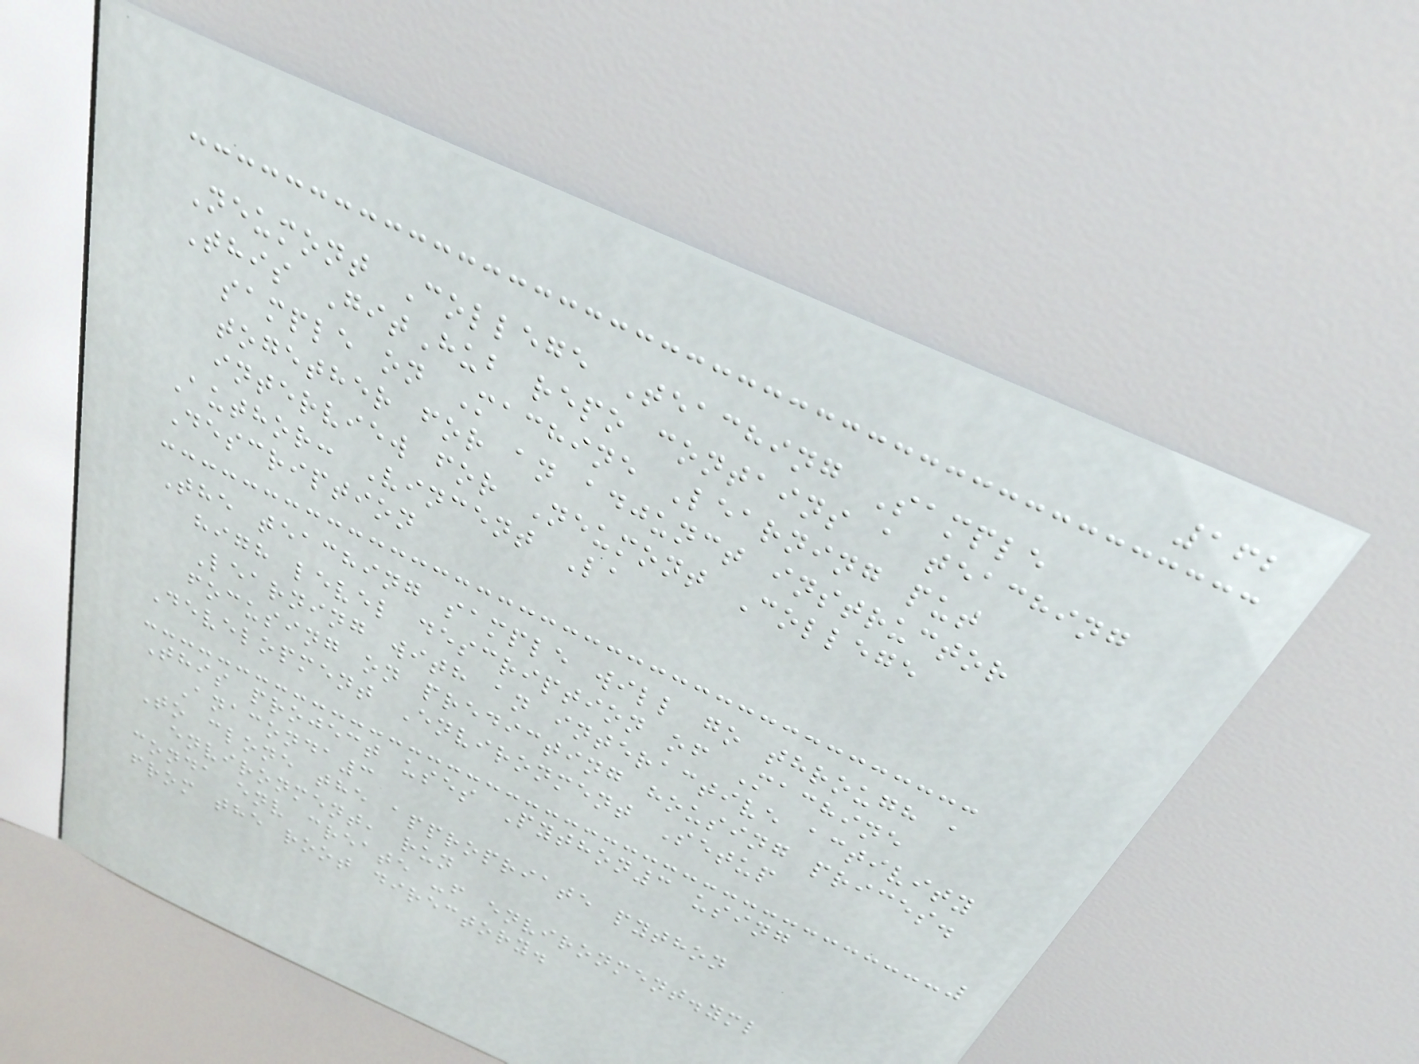162
Neumont College Teaching Sample
This GitHub repo contains a teaching
sample on Machine Learning put
together for an adjunct instructor
interview for Neumont College
Author: Vincent La
Description
The teaching sample will go through a
high level description of Machine
Learning with an interactive activity
focusing on predicting housing prices.
Development Environment Setup
This project uses Python3 using
Anaconda3
To clone the appropriate python
environment, run
conda env create -f environment.yml
from the root directory.
